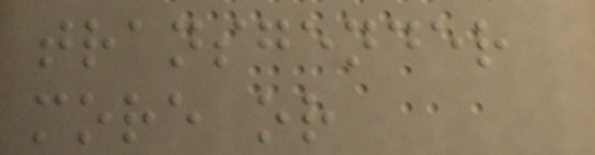transgender
more or
